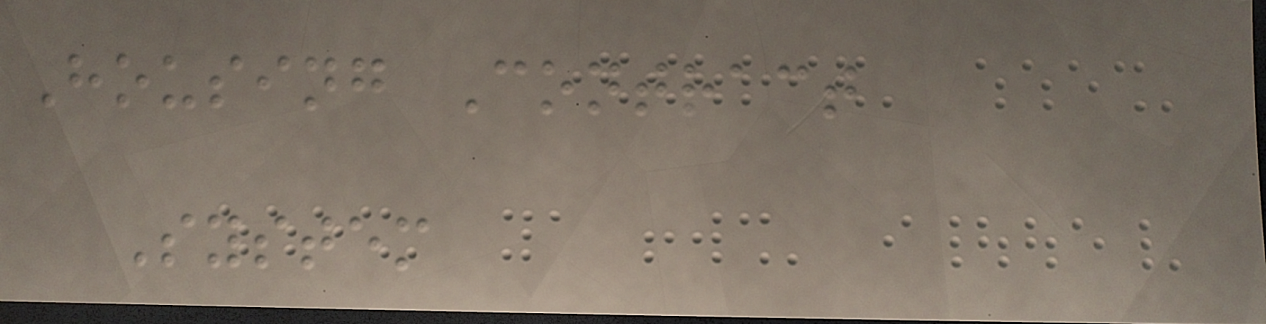Housing Contract
System
